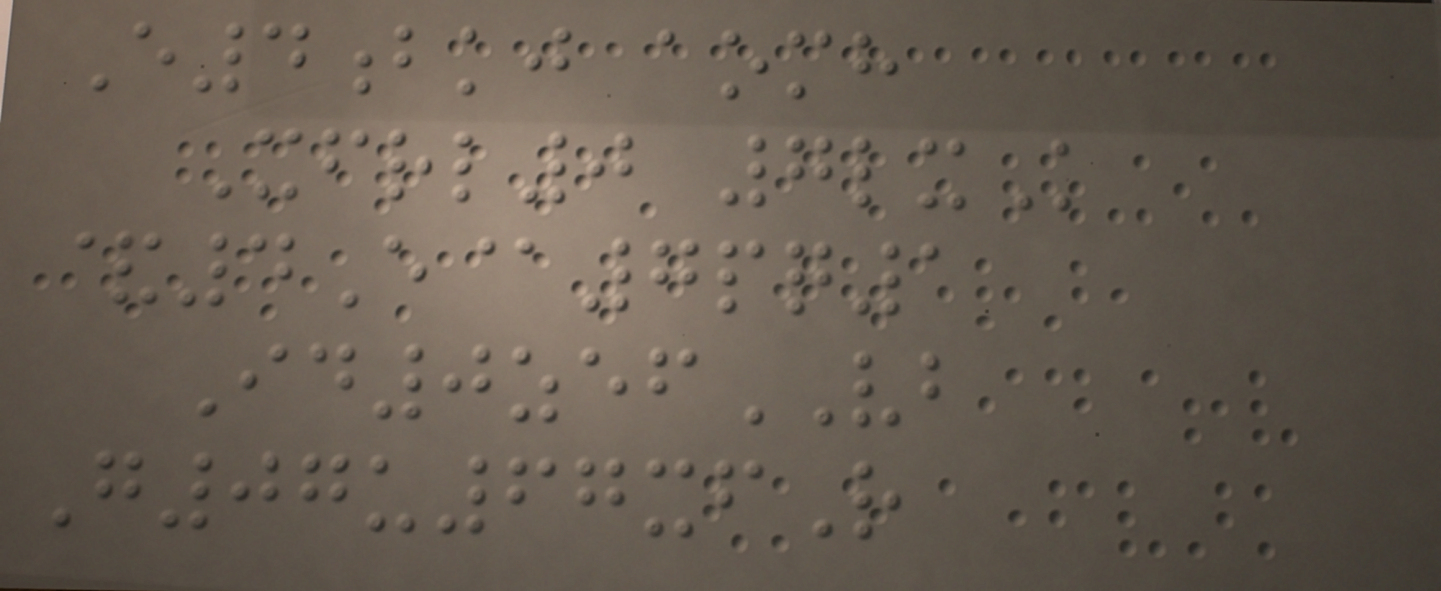E4bkj aomh
Xfrl0 7lxK
&4E@7pq1
Id0zefVB
G07u67xfR
